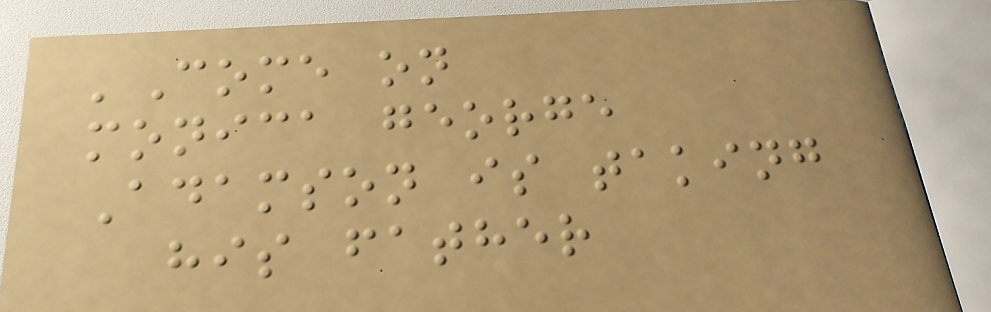'Come on
monica george
Adamson is taking
his father
